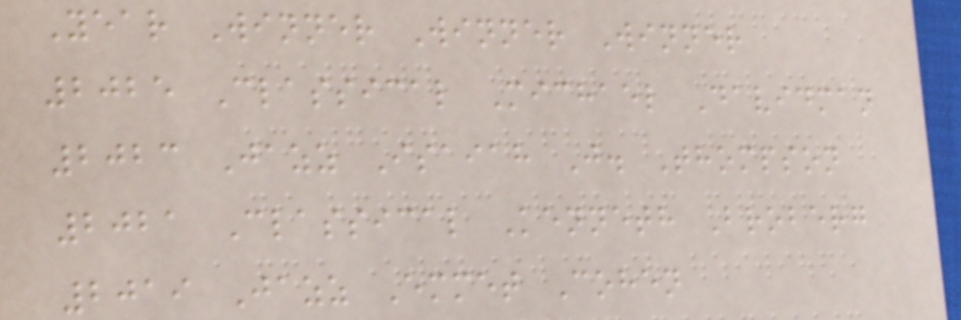Year Winner Winner Winner
2025 Classical Michael Davidman
2023 Jazz Isaiah J. Thompson
2021 Classical Kenneth Broberg
2019 Jazz Emmet Cohen
